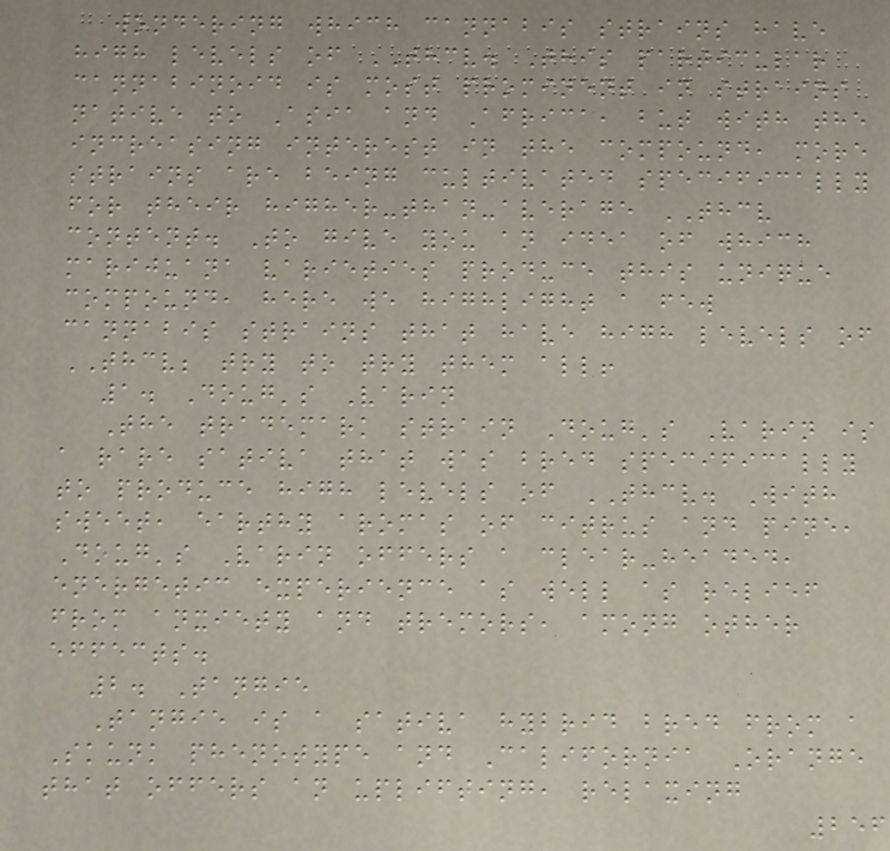wondering which cannabis strains have
high levels of THCV. This particular
cannabinoid is most prominent in strains
native to Asia and Africa, but with the
increasing interest in the compound, more
strains are being cultivated specifically
for their higher-than-average THCV
content. To give you an idea of which
marijuana varieties produce this unique
compound, here we highlight a few
cannabis strains that have high levels of
THCV; try to try them all!
1. Doug's Varin
The trademark strain Doug's Varin is
a rare sativa that was bred specifically
to produce high levels of THCV. With
sweet, earthy aromas of citrus and pine,
Doug's Varin offers a clear-headed,
energetic experience as well as relief
from anxiety and tremors, among other
effects.
2. Tangie
Tangie is a sativa hybrid bred from a
Skunk phenotype and California Orange
that offers an uplifting, relaxing
256
